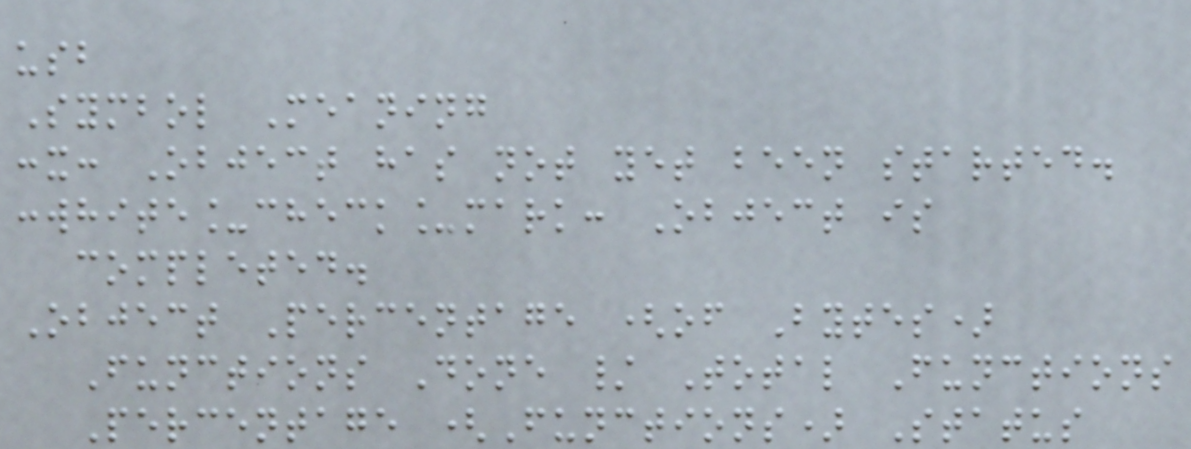usb
Symbol Meaning
:x: Object has not yet been started.
:white_check_mark: Object is
completed.
Object Percentage (of Bytes)
Functions Done / Total Functions
Percentage (Functions) Status
